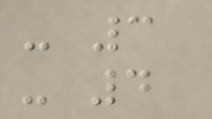- 3
- 4
